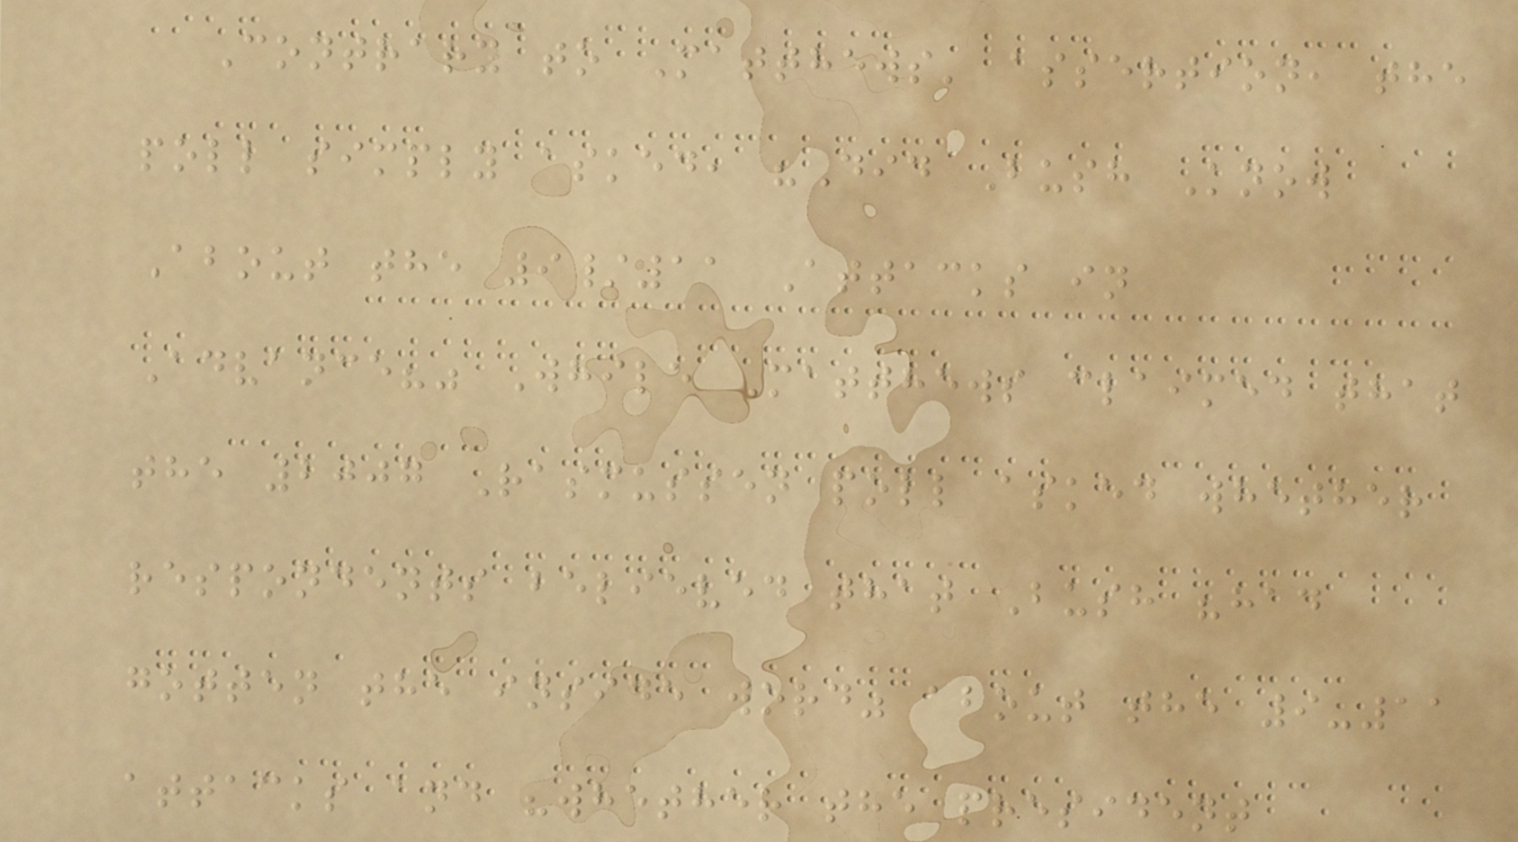Contrary to Matthews' assertion, the
poll simply asked, "Did Bush Know
About the 9/11 Attacks in
Advance?" While Matthews claimed that
the 2007 Rasmussen poll asked whether
respondents believed that Bush "had
gotten the inside word" about the 9-11
attacks and "whether the president
